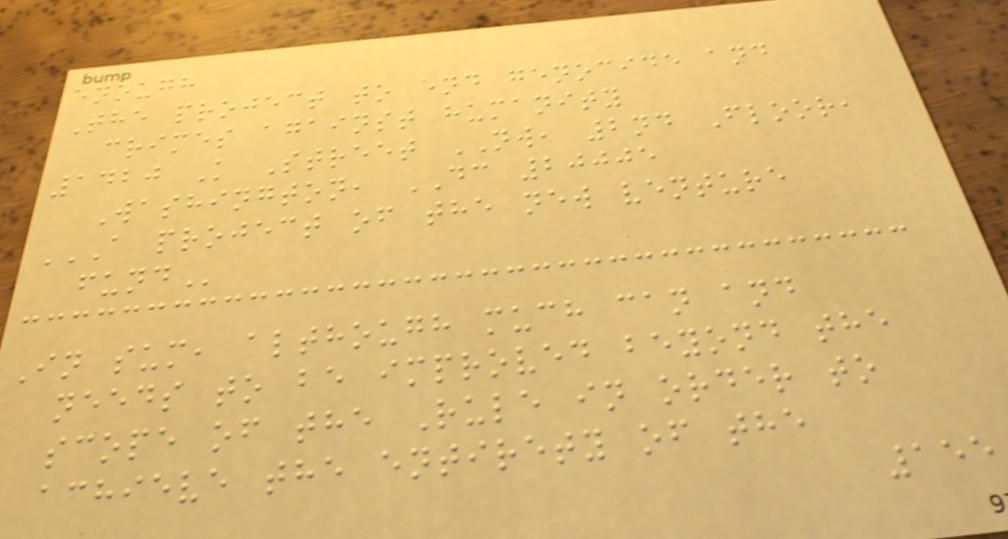enough
The project to end genocide and
crimes against humanity
1420 K Street NW, 2nd Floor,
Washington, DC 20005
A PROJECT OF THE NEW VENTURE
FUND
In sum, although much can and
needs to be improved beyond the
scope of the Rule in order to
achieve the entirety of the
155
